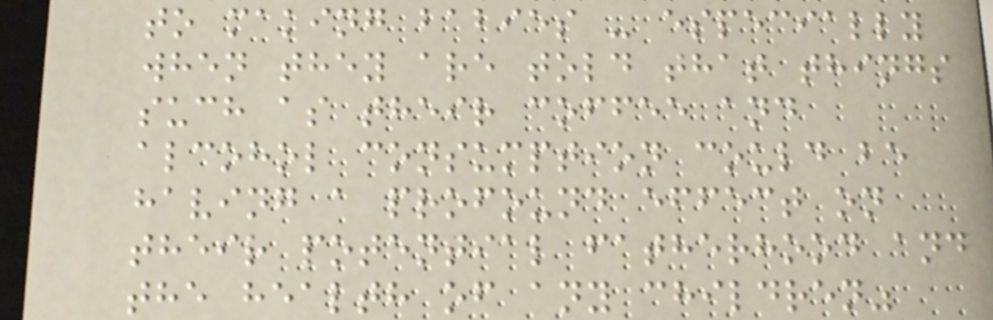to making babies - especially
when they are told that things
such as their coffee and
alcohol consumption could be
having a profound effect on
their potential fatherhood and
the health of any children"
